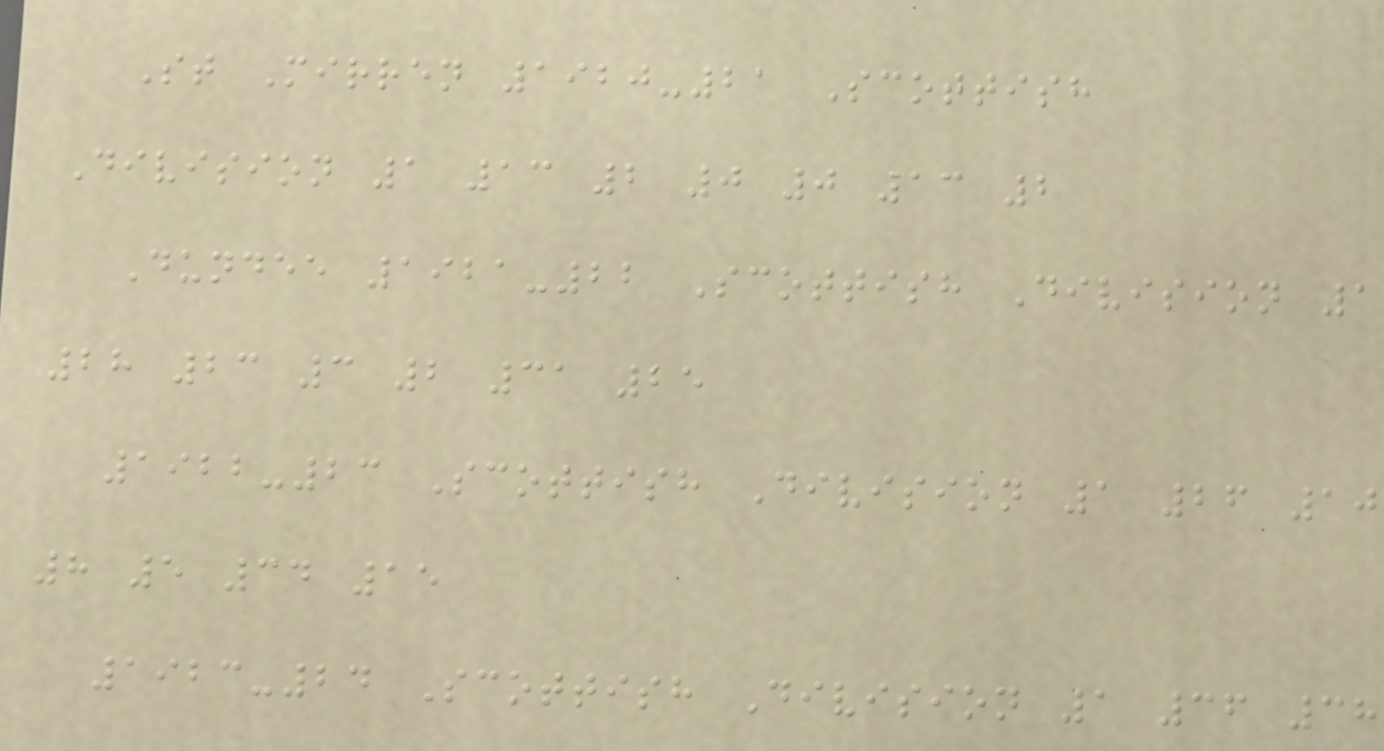St Mirren 1920-21 Scottish
Division 1 13 2 0 0 13 2
Dundee 1921-22 Scottish Division 1
28 23 3 2 31 25
1922-23 Scottish Division 1 26 10
8 5 34 15
1923-24 Scottish Division 1 36 38
